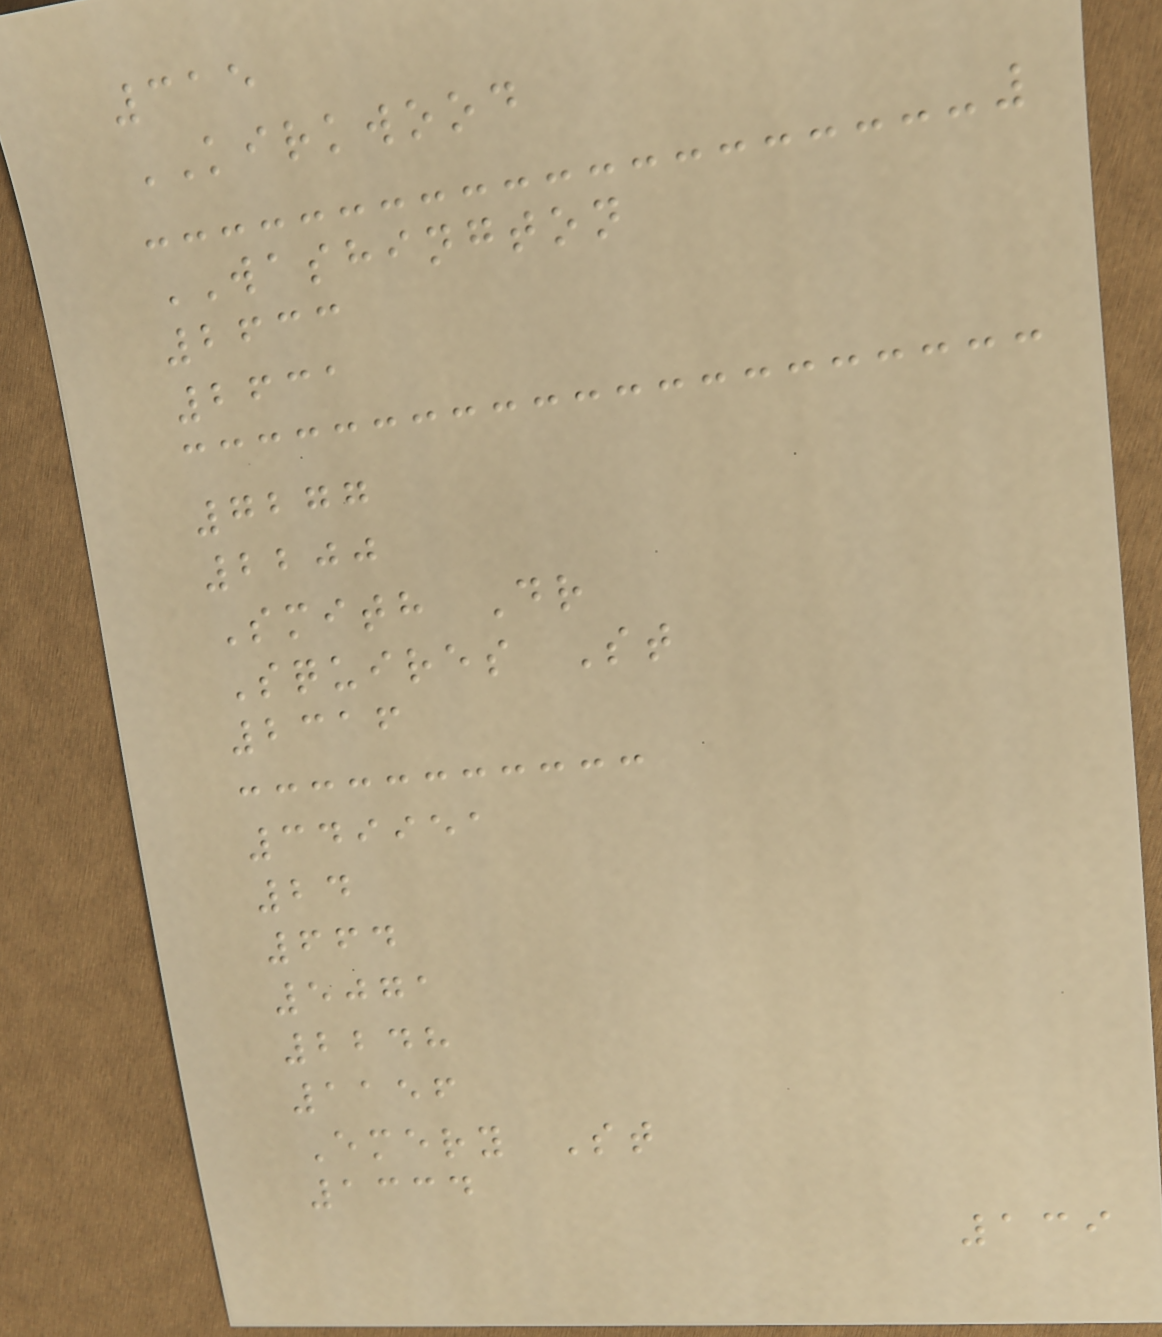315
KIRKWOOD
WASHINGTON
2633
2631
7277
2200
Smith Dr
Squires St
2316
349951
24
664
5071
2248
1156
Emery St
1334
139
